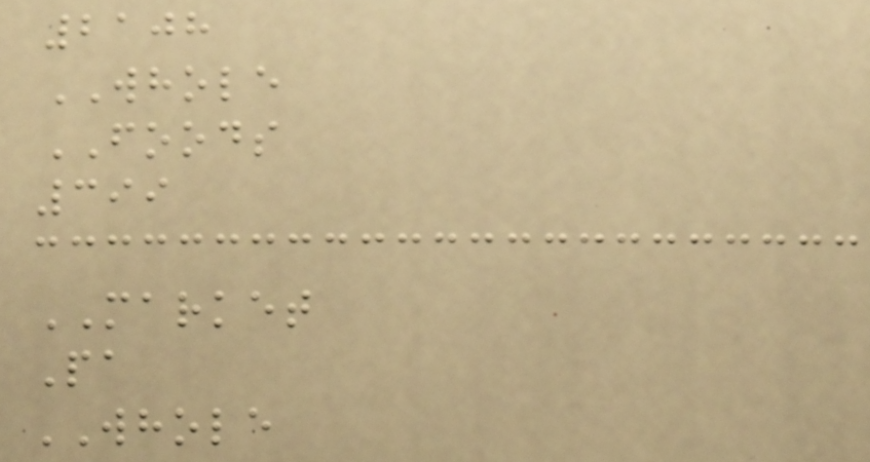2108
WHOLE
FOODS
399
MARKET
Pa
WHOLE
